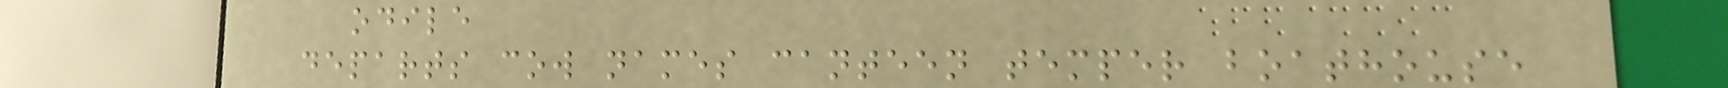odile
departs cow names canteen temper boathouse
